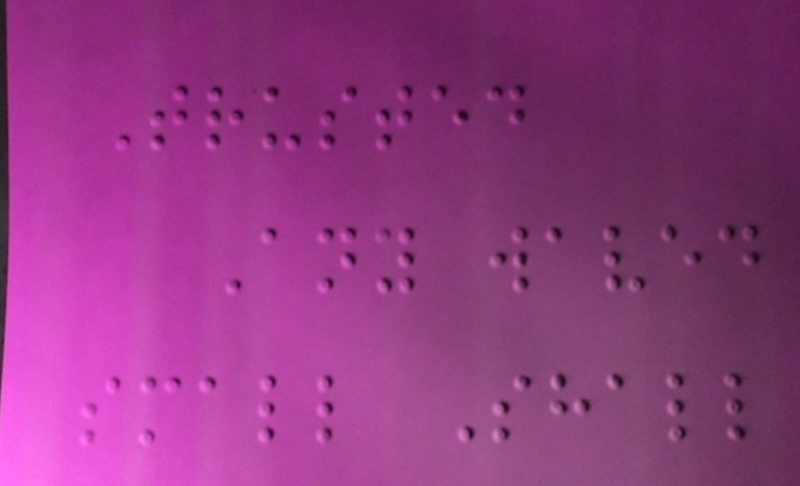Trusted
Any waved
small Shall
